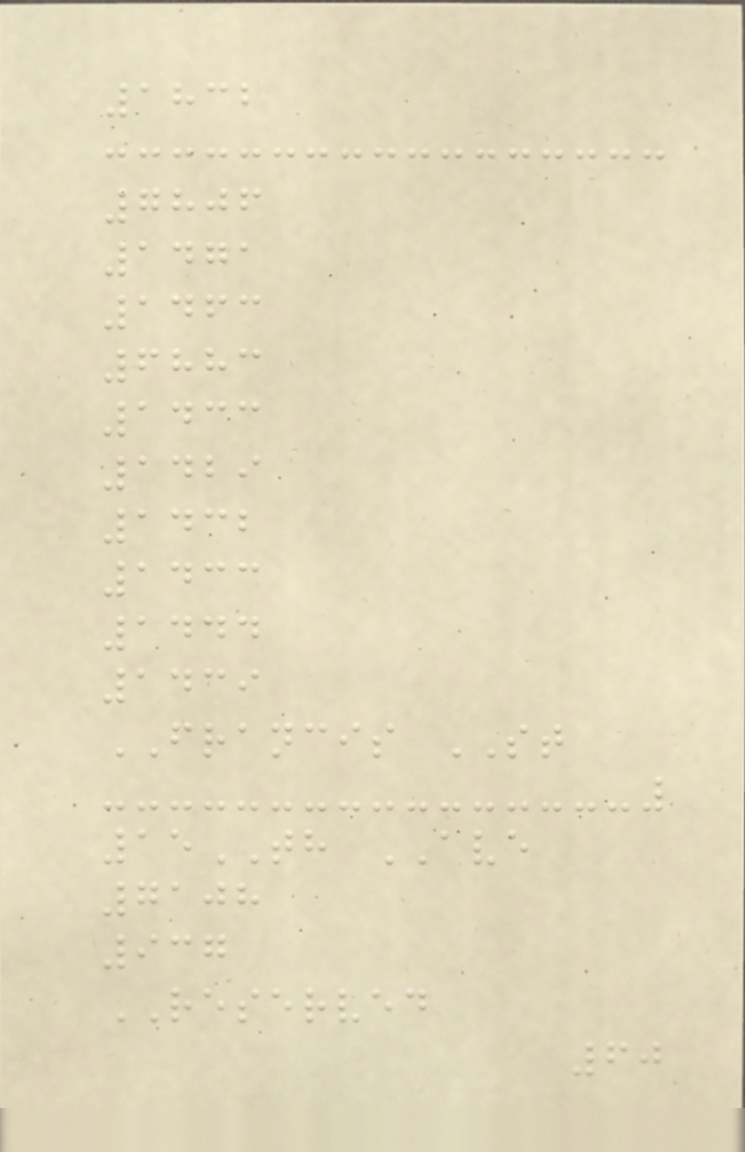1832
7806
1471
1463
6883
1433
1429
1432
1433
1444
1439
FRANCIS ST
15TH AVE
7108
937
RESERVED
60
